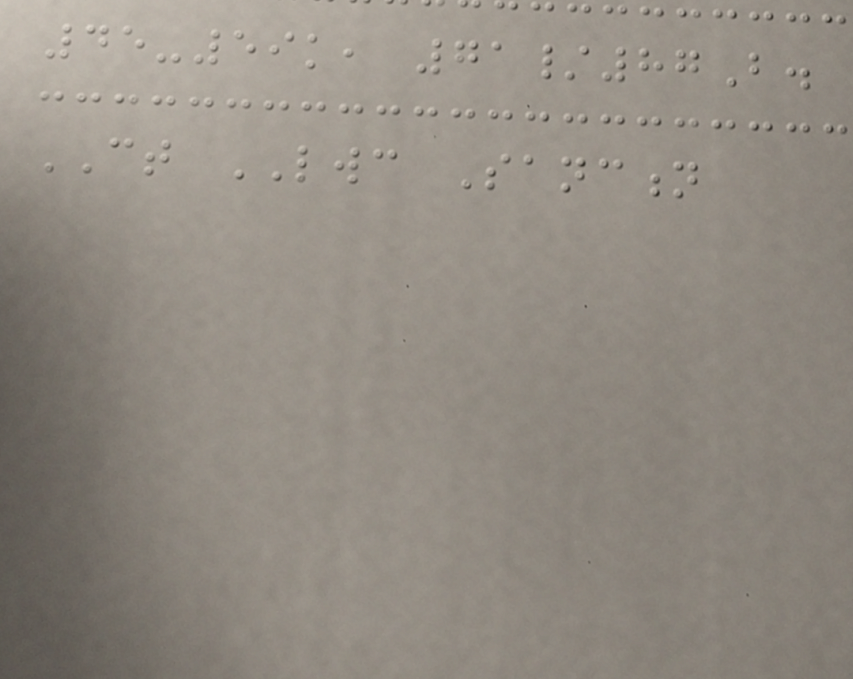45-59k, 71/87B.
CT LWC Sanction
